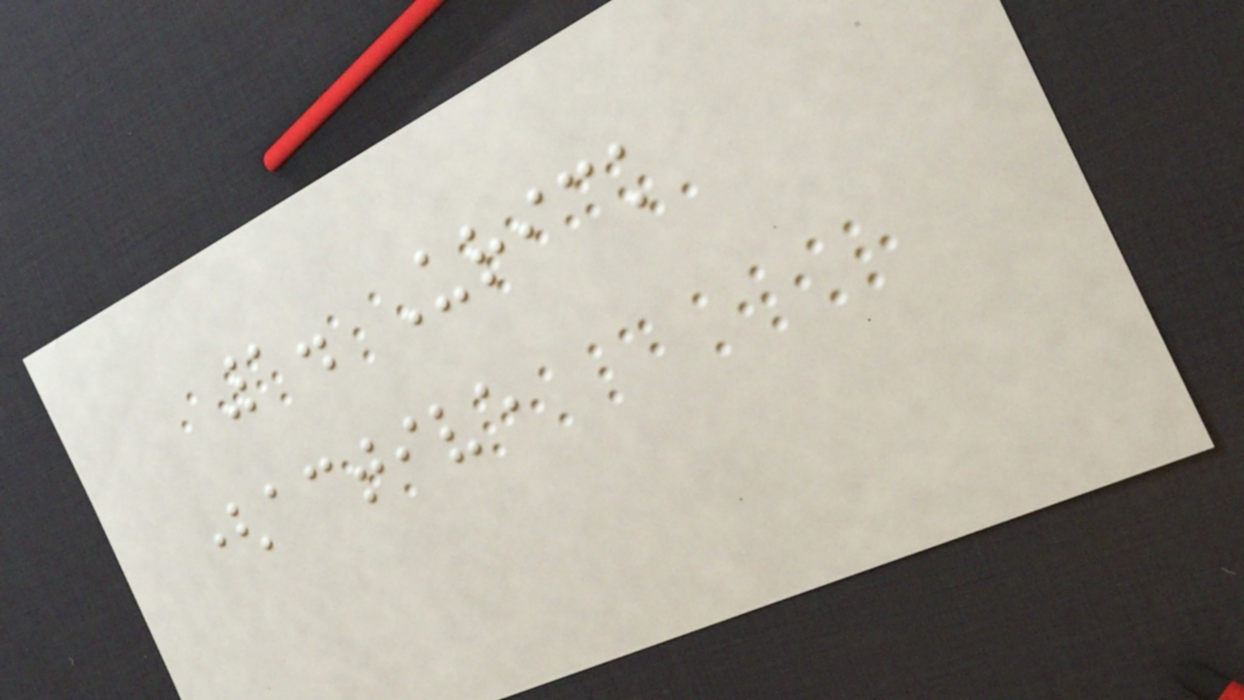1. Urick
(active
